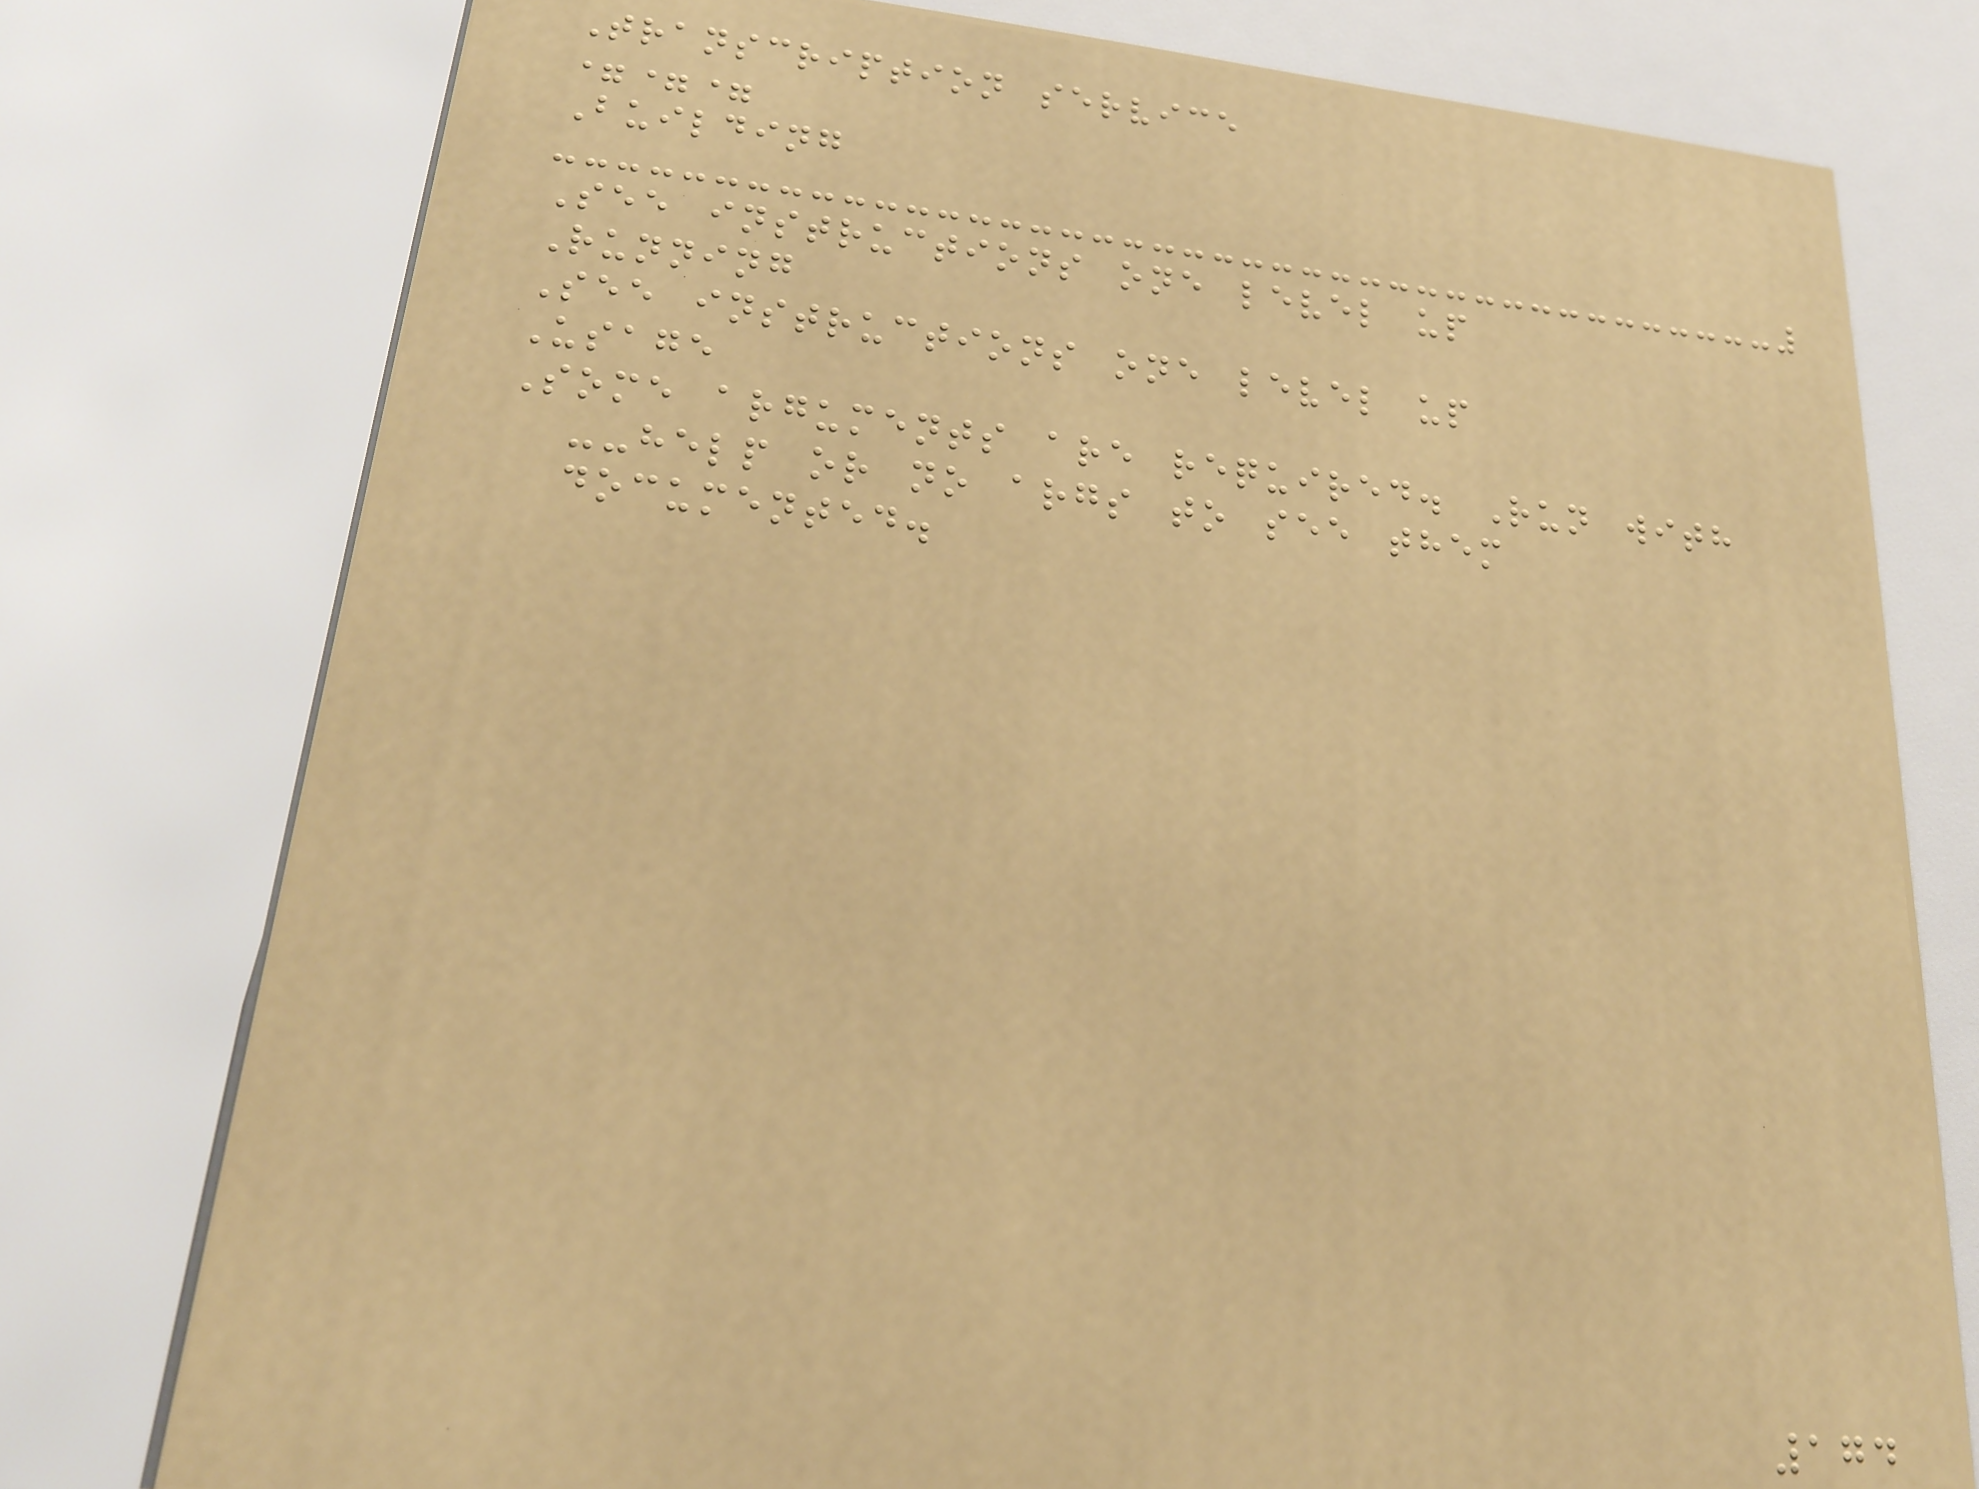Transcription service
===
Building
See instructions one level up
Running
See instructions one level up
Usage
Some arguments are required. Run with
--help or no args to see them
documented.
174
